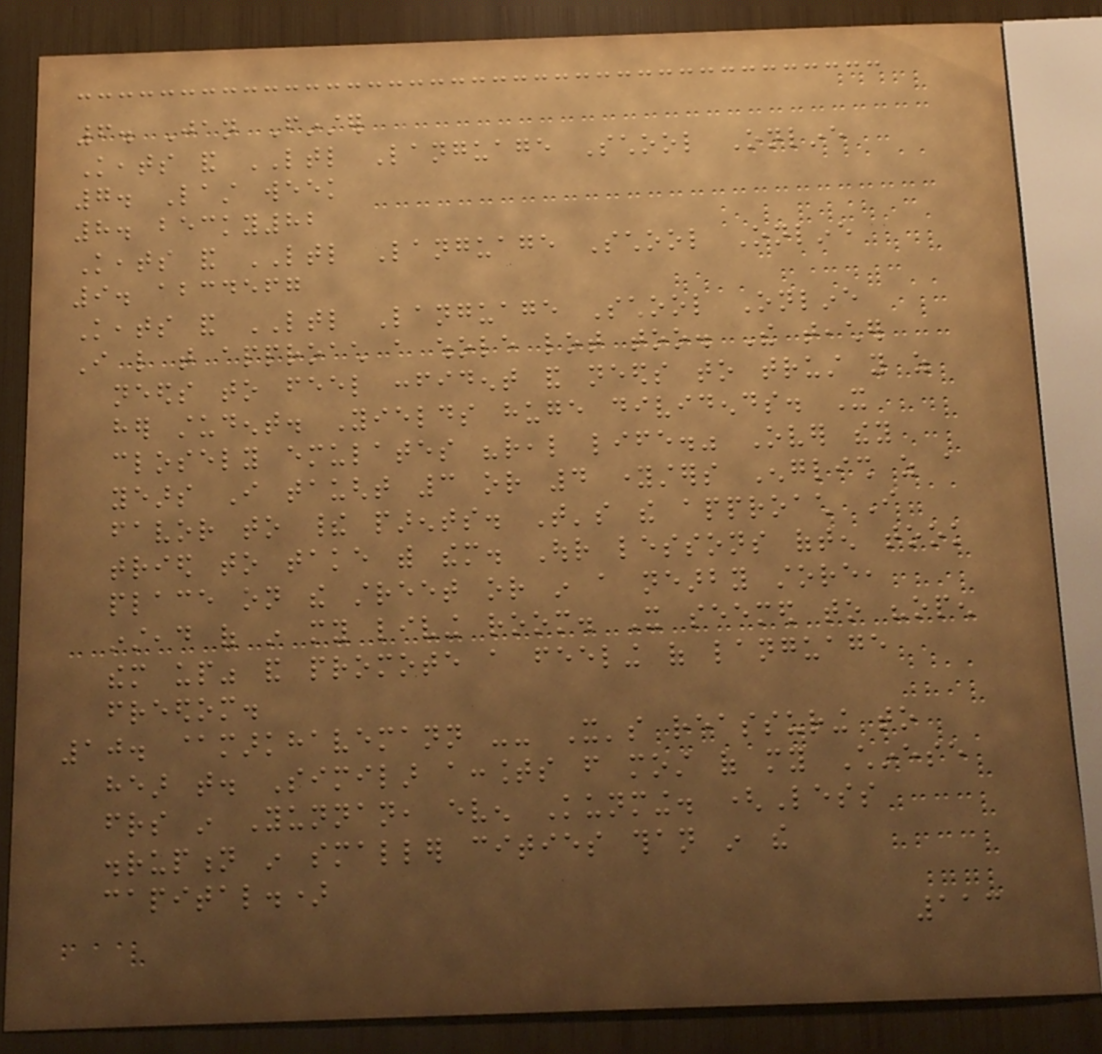6. Jan Finster
Keats and LTL Language School Online
7. Last week
8. becky82
Keats and LTL Language School Online
9. abcdefg
Keats and LTL Language School Online
I like that approach a whole lot too. The teacher
needs to feel confident and needs to trust you as
her student. Yields huge dividends. It
closely emulates "real life." Over they
years I taught 3 or 4 youngsters English as a
favor to their parents. That's the approach I
tried to take with them. Our lessons often took
place on the street or in a nearby store,
instead of in my living room. It seemed to "open
them up" and promote a feeling of language
freedom.
10. @markhavemann -- It's reassuring to
hear that. Similar accounts from most of my Chinese
friends in Yunnan, even Kunming. (Less
disruption in smaller cities than in the
capital.)
113
